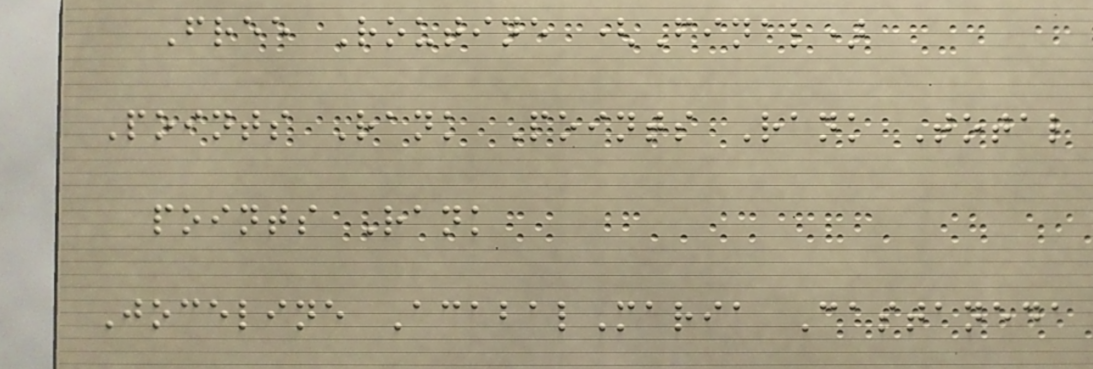Free Routine (Final)
Points Rank Points Rank Total
points Rank
Joceline AcabalMaria Castaneda
